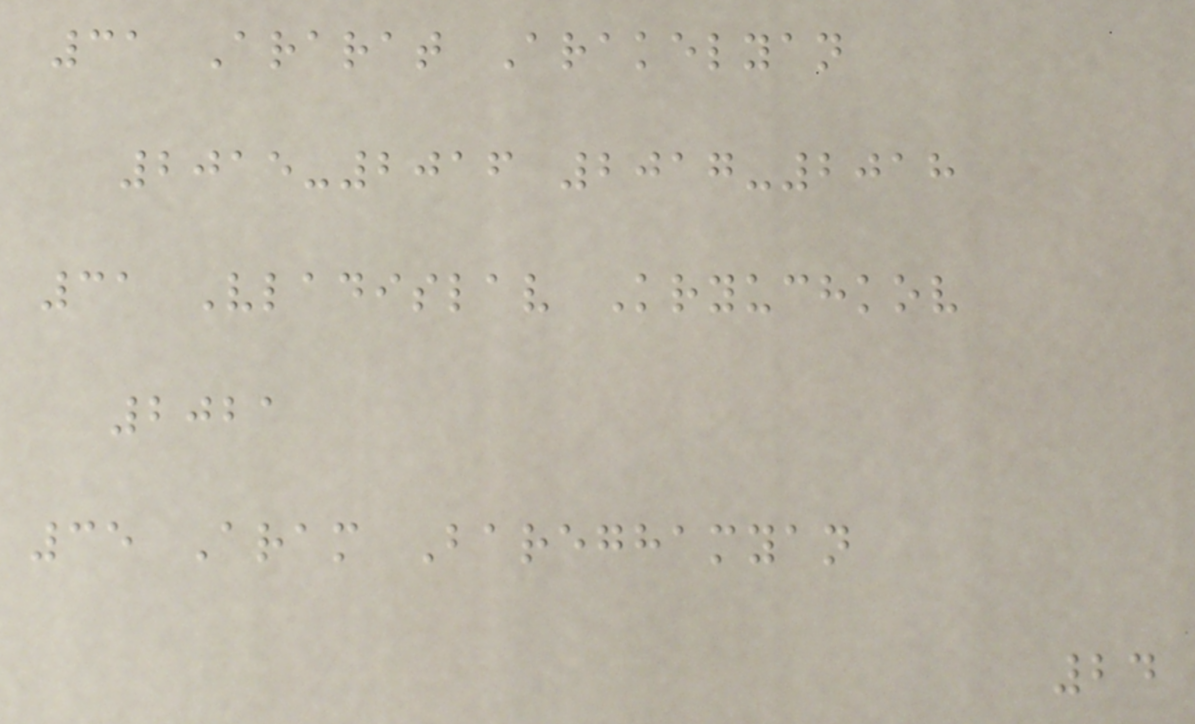31 Ararat Arakelyan
2015-2016 2017-2018
31 Vladislav Kryuchkov
2021
35 Aram Bareghamyan
24
